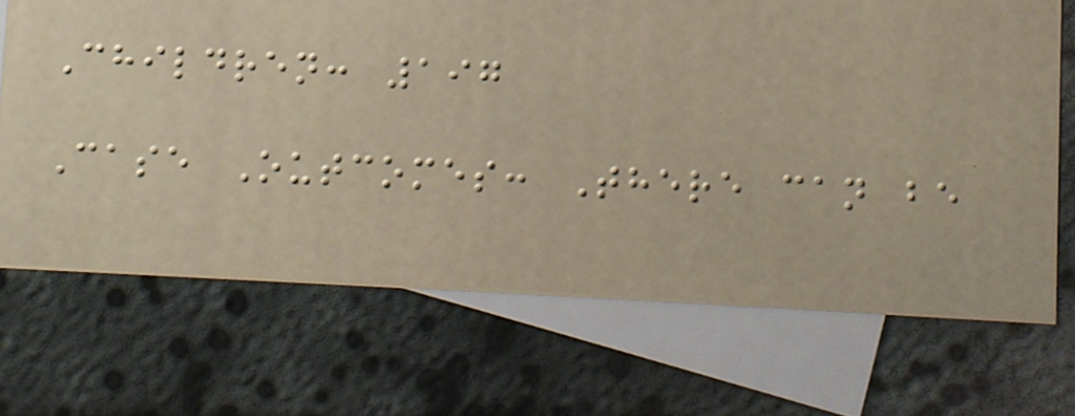Children: 197
Case Outcomes: There can be
